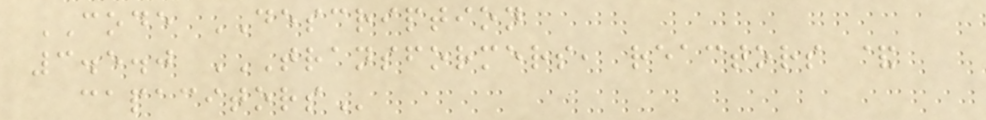CODE DESCRIPTION
3.5.0 TRANSFORMERS, REACTORS &
CAPACITORS
